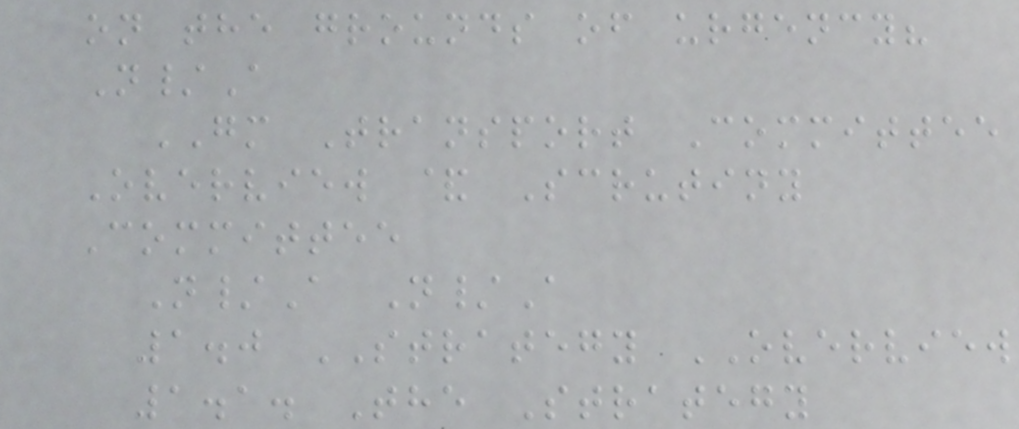on the grounds of urgency?
N/A
GM Transport Committee
Overview & Scrutiny
Committee
N/A N/A
1.0 STRATEGY OVERVIEW
1.1. The Strategy
